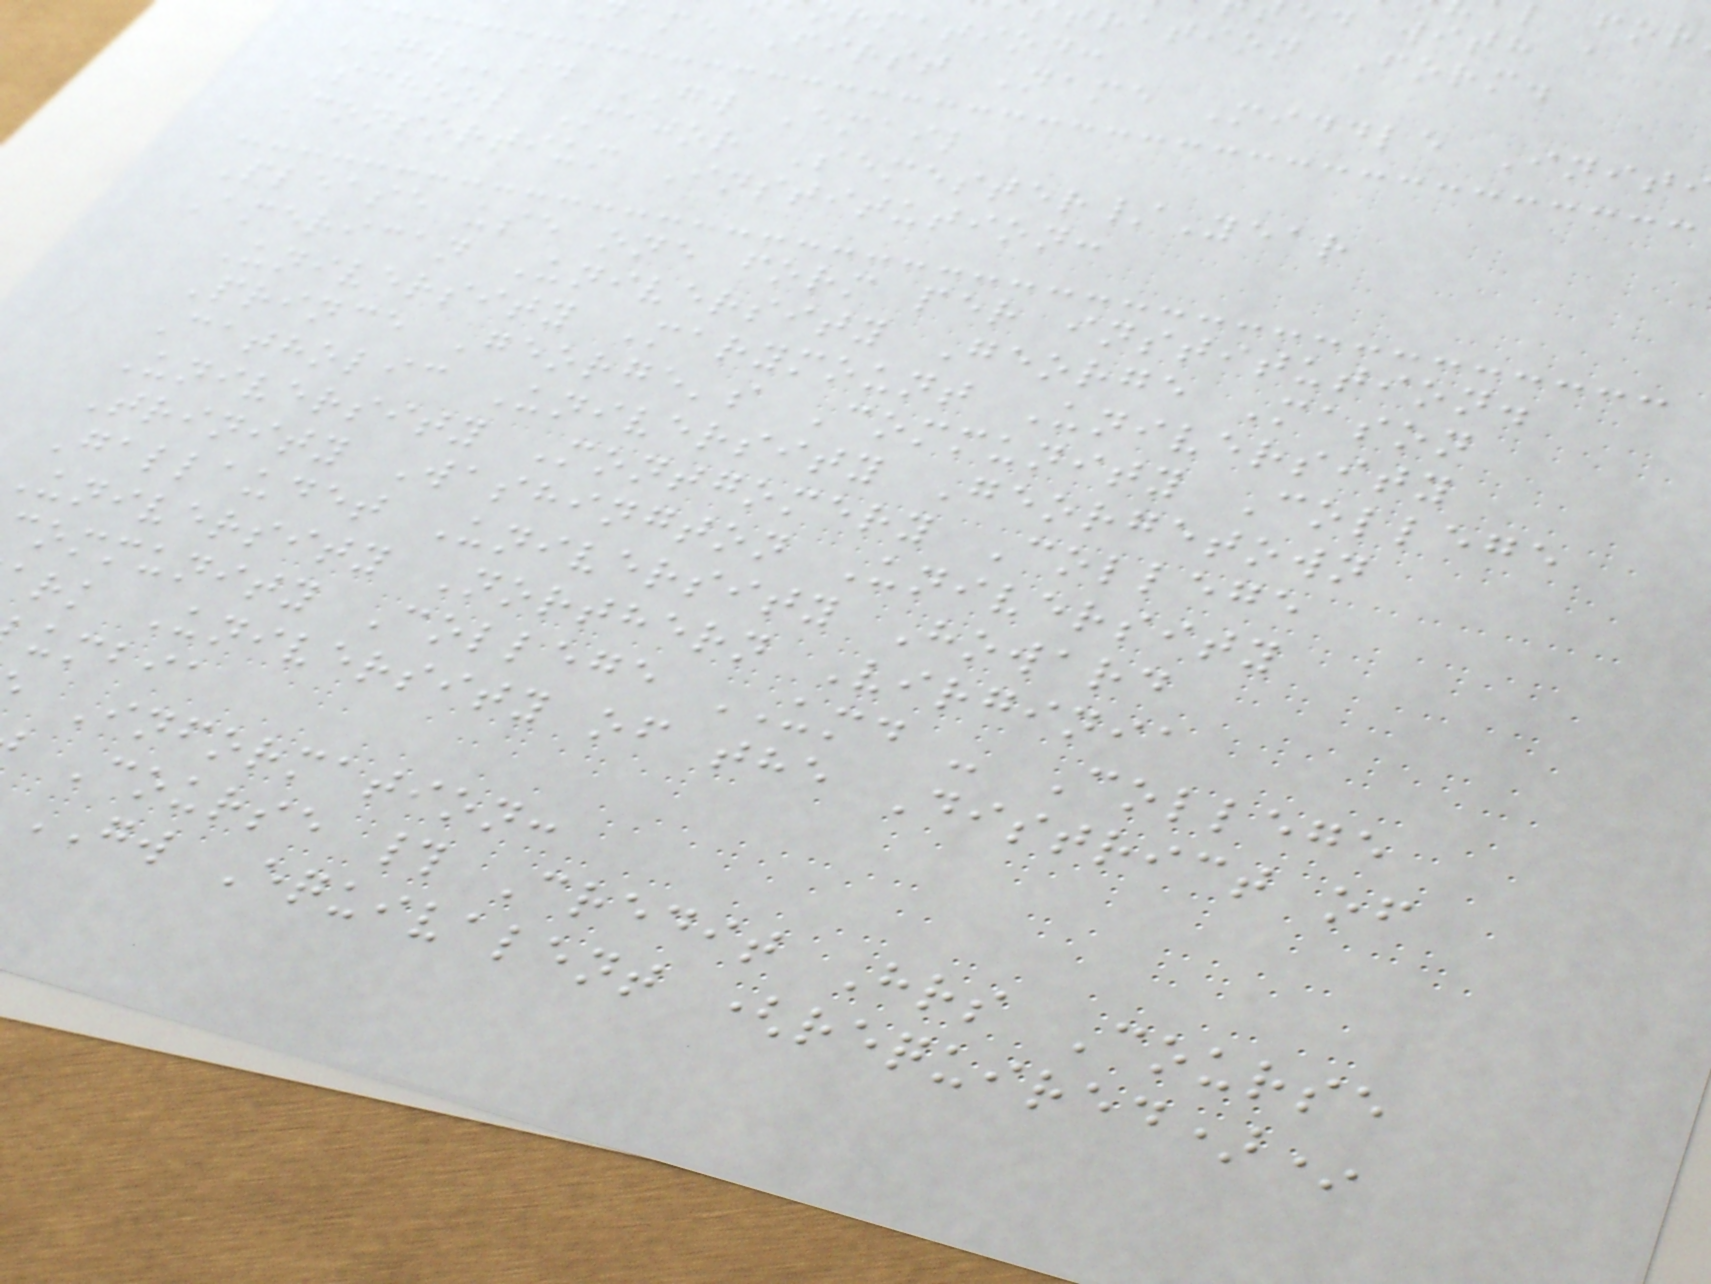ed with a
tration Form.
rmation:
ame First Name Middle Init
GWid GW Email
School Major Semester/Year
Consortium Institution:
Please use one form per institution.
American University George Mason
University Marymount University
Prince George's Community College
Catholic University Georgetown
University Montgomery College
Trinity Washington University
Gallaudet University Howard
University Northern Virginia
ommunity College UMD - College
rk University of the District of
umbia
Information:
Course # Credit Hrs Course
GW Equivalent (required)*
